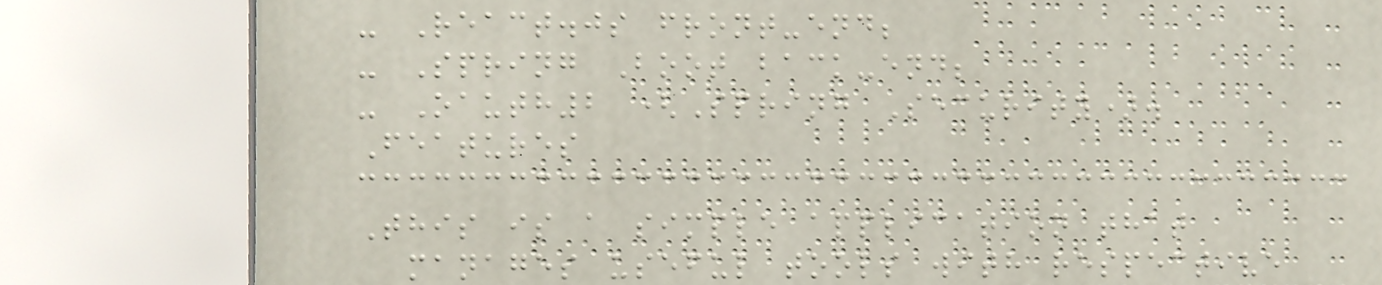- React.js front-end;
- Spring Boot back-end;
- Oauth2 (Spring Security).
Features
This is a simple application that
manages useful tools with respective
